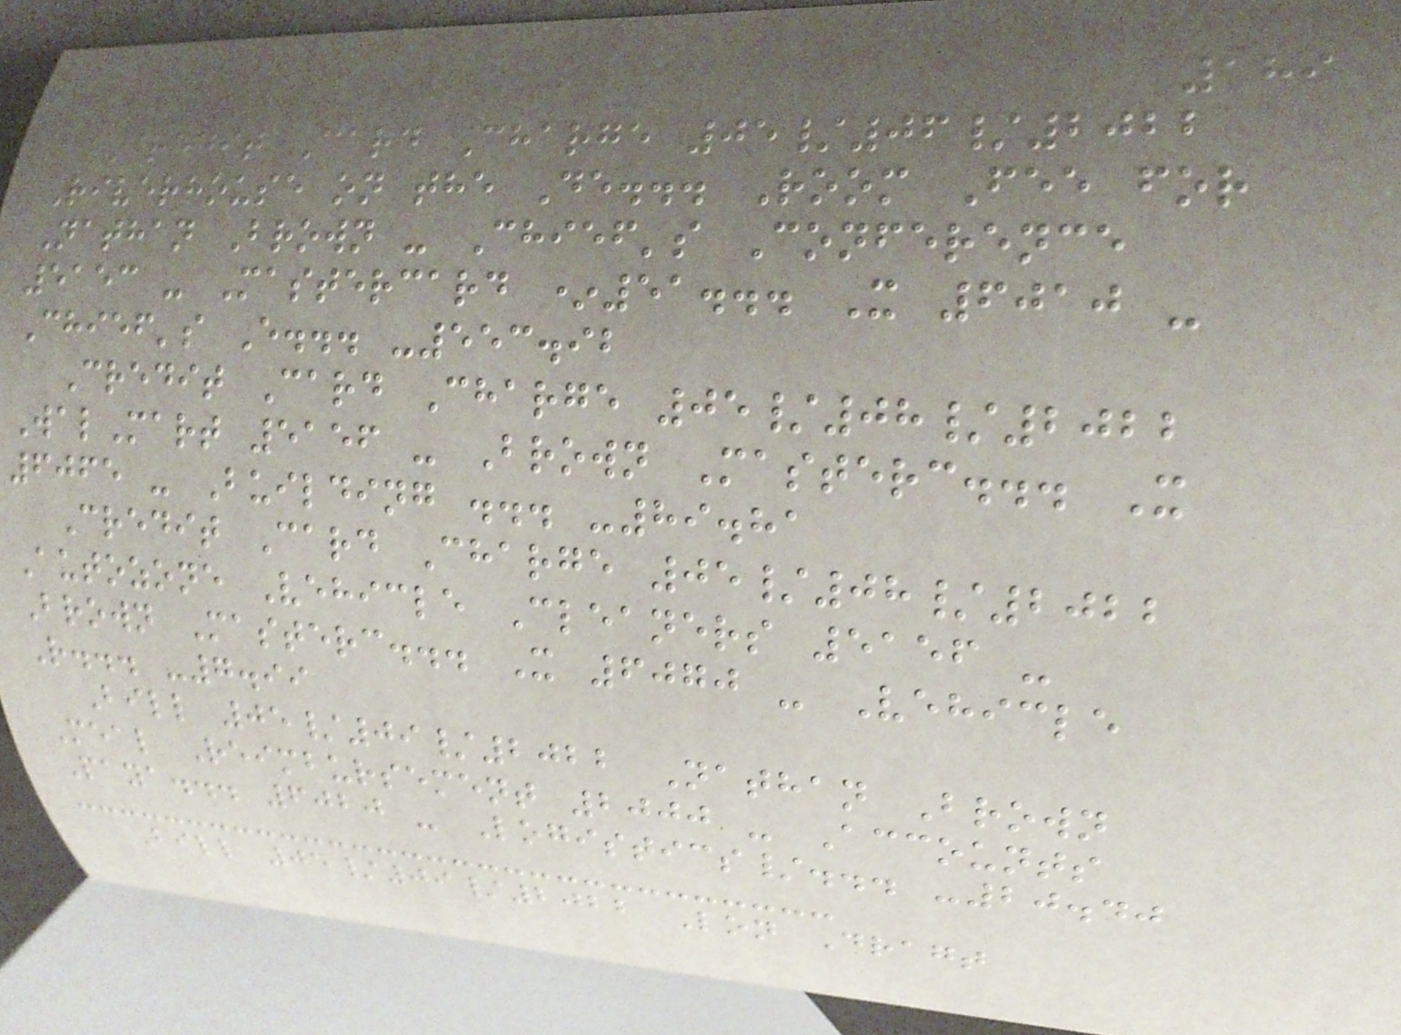189
Credit Card Charge 05/06/2022
Riverhouse on the De... Room Fee for
Nathan Brown - Chief's Conference
5153 - Mastercard *51... X 6010 -
Chief's E... -553.92
Credit Card Charge 05/08/2022
WalMart 5156 - Brown Masterc... X
6065 - Building ... -89.81
Credit Card Charge 05/08/2022
Autozone Vehicle Cleaners 5156 -
Brown Masterc... X 6070 - Vehicle
R... -7.99
Bill 05/09/2022 Nathan Brown
Meal Reimbursement 2000 - Accounts
Paya... 6020 - Logistics/... -20.40
Bill 05/09/2022 Lon Dragt
